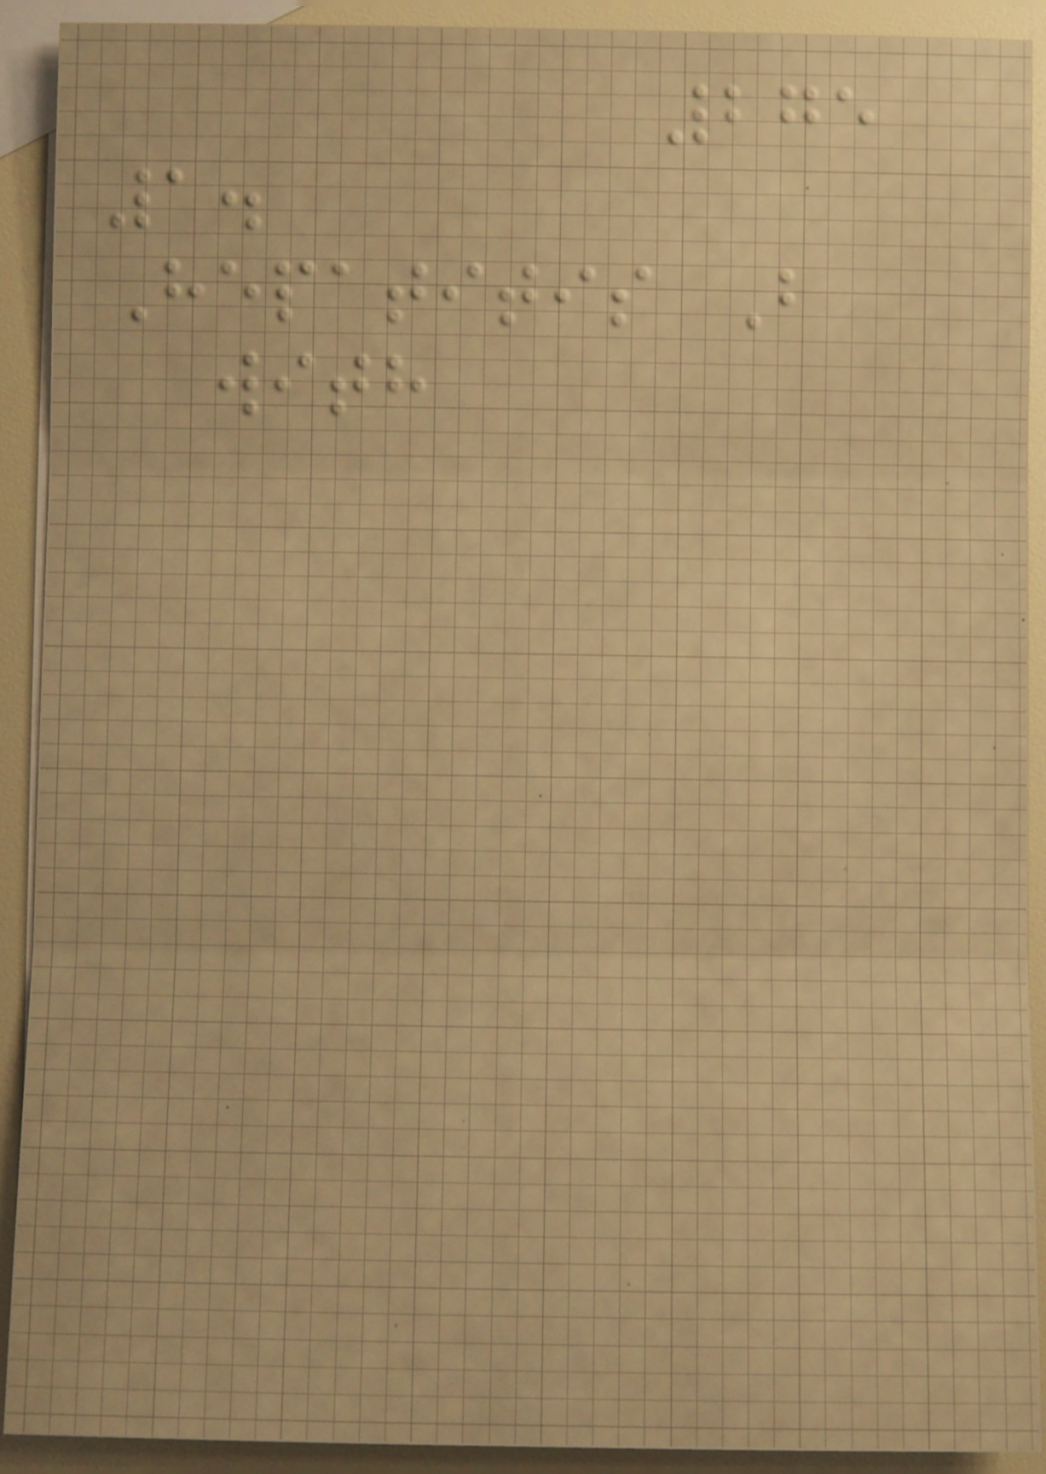275
1.
Hepatitis B
with
